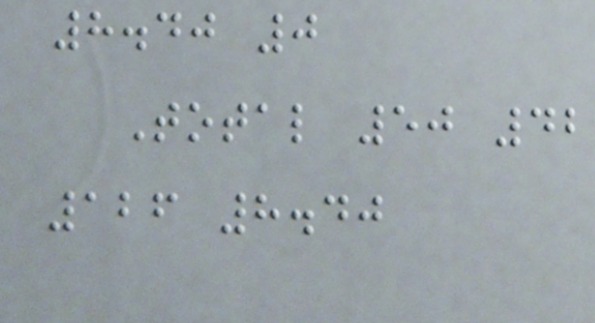8.40 0
Total 50 42
126 8.40
